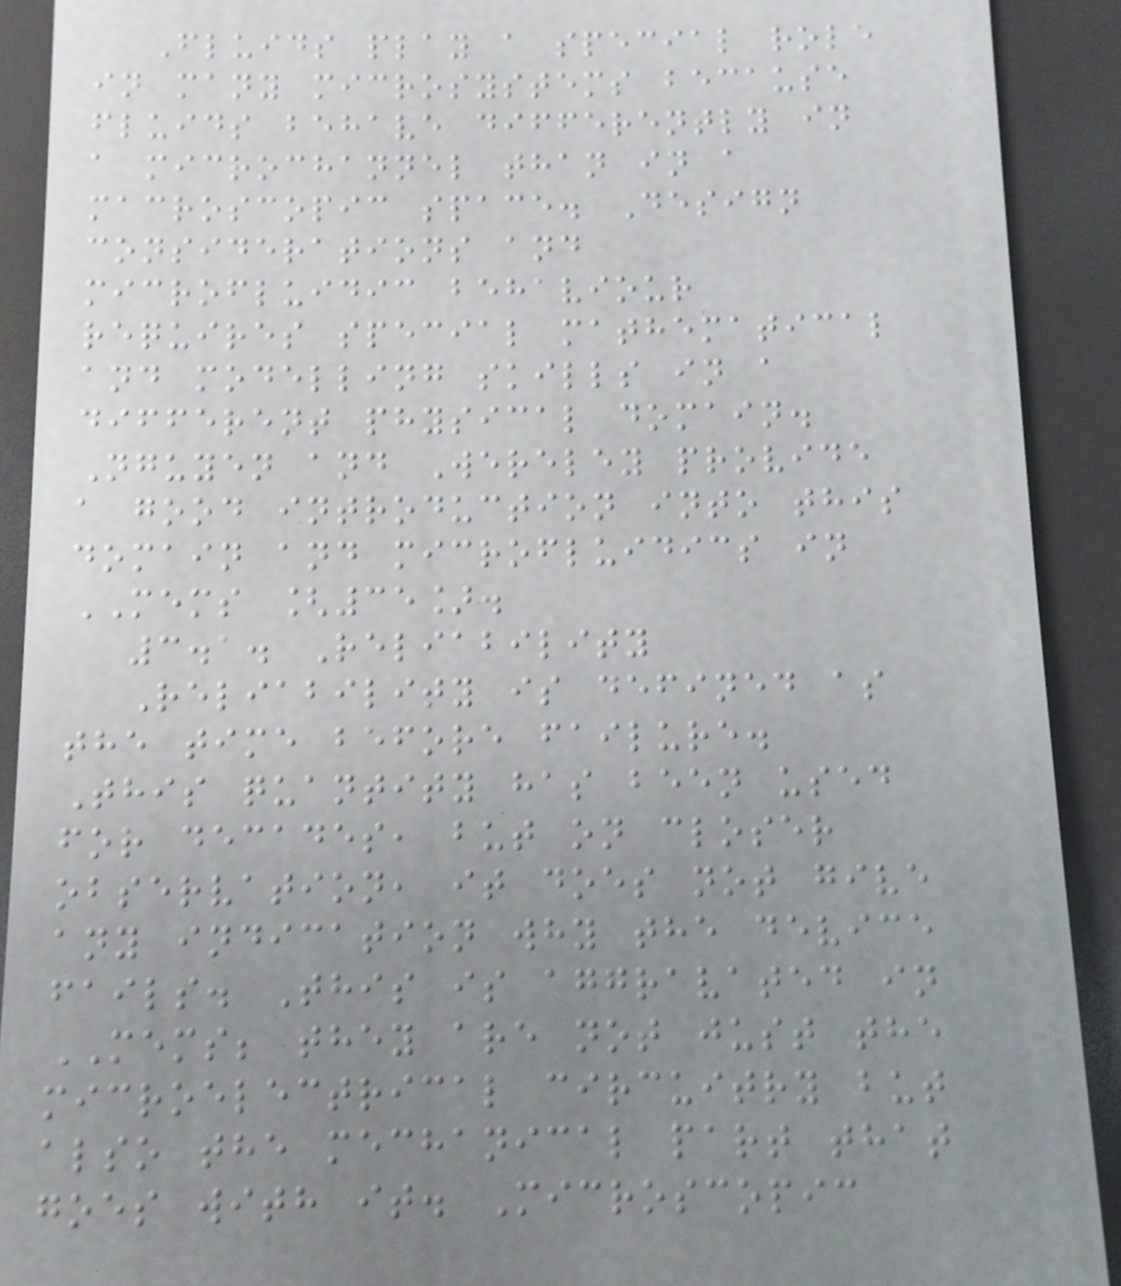Fluids play a special role
in many microsystems because
fluids behave differently in
a microchannel than in a
macroscopic space. Design
considerations and
microfluidic behaviour
requires special mathematical
and modelling skills in a
different physical domain.
Nguyen and Wereley provide
a good introduction into this
domain and microfluidics in
MEMS [35].
3.1. Reliability
Reliability is defined as
the time before failure.
This quantity has been used
for decades, but on closer
observation, it does not give
any indication why the device
fails. This is aggravated in
MEMS; they are not just the
microelectrical circuitry but
also the mechanical part that
goes with it. Microscopic
